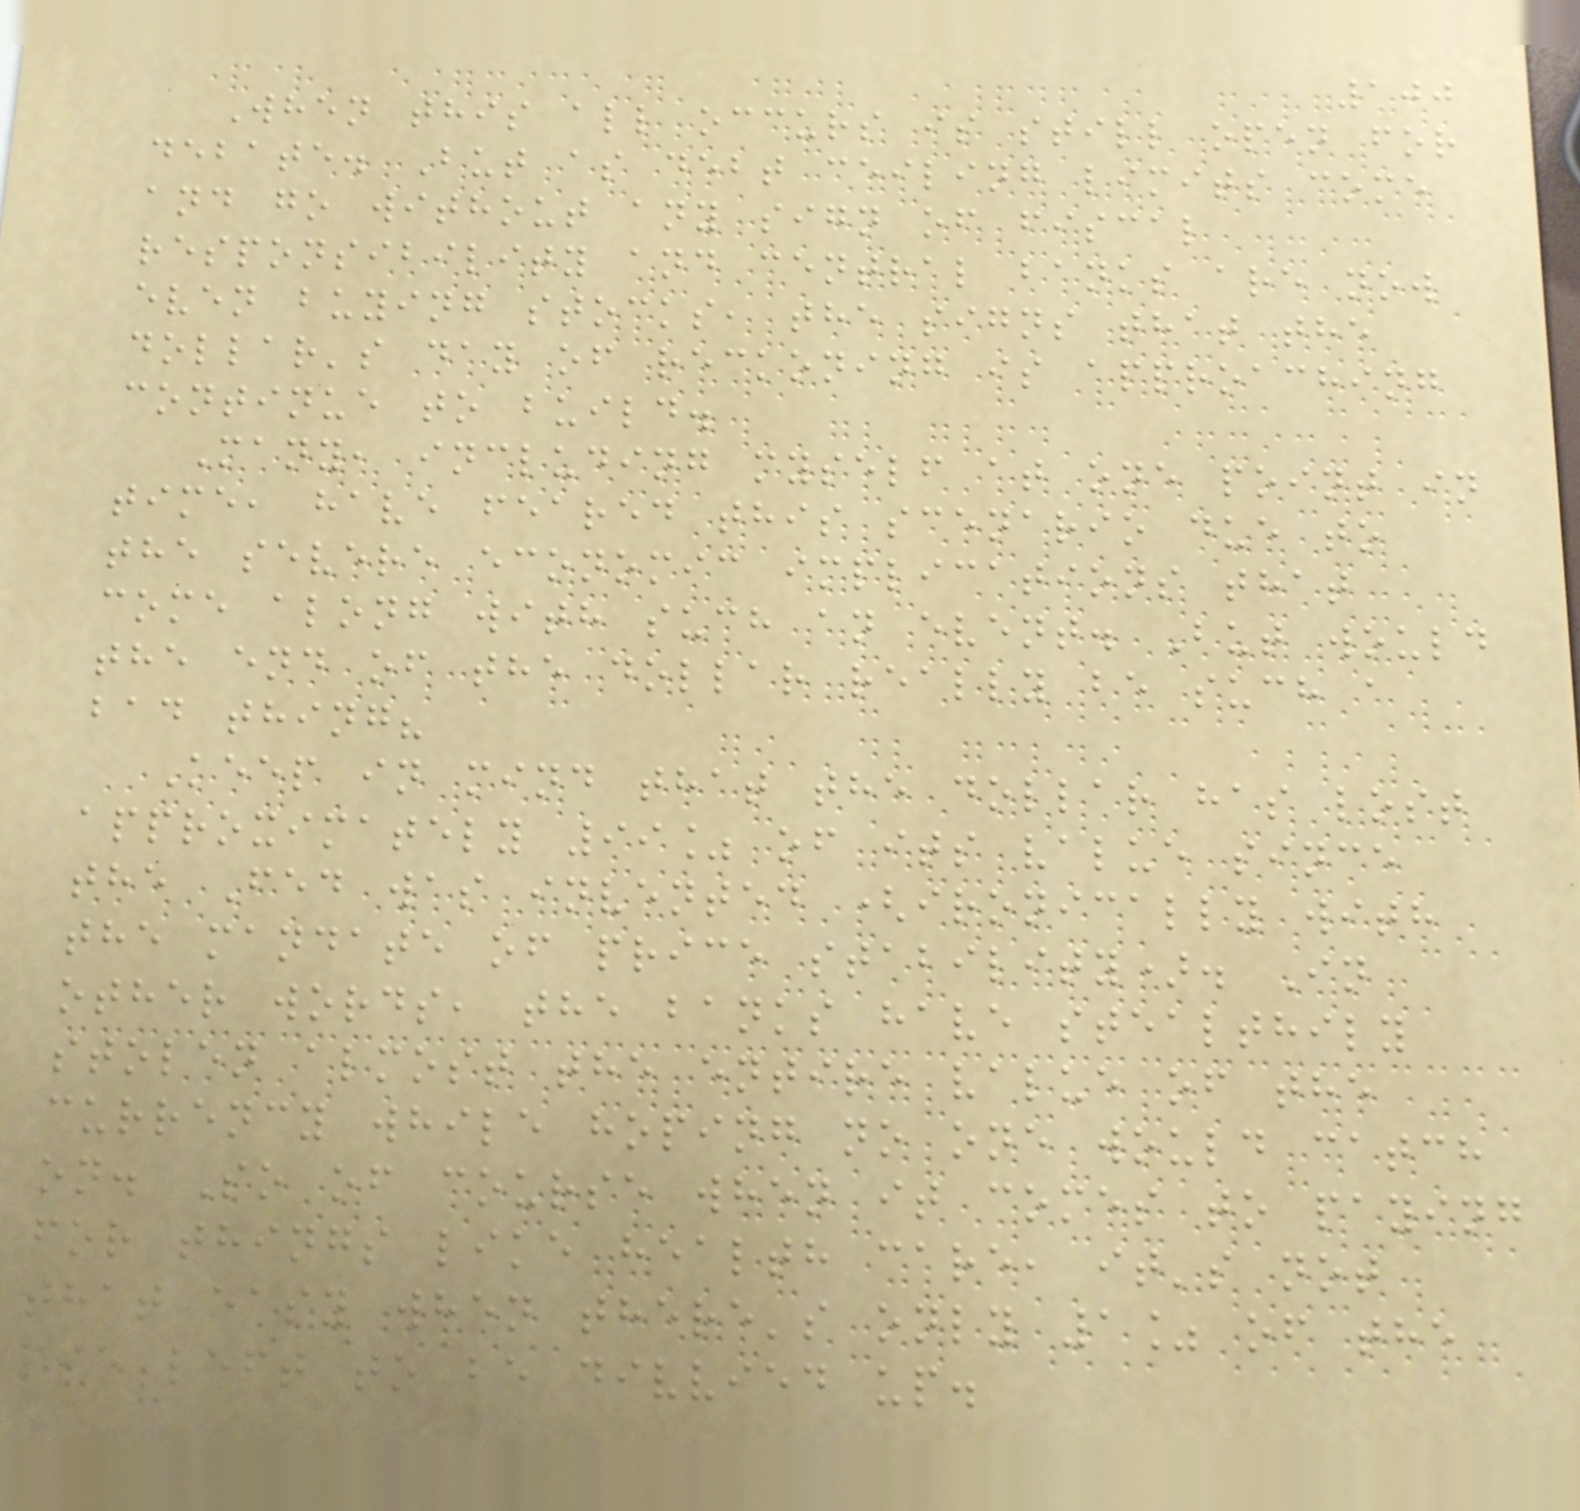100
When this all occurs is still open for
debate. But as debt ceiling limits come
and go without any sign of fiscal
responsibility and central banks are now
even buying stocks, the signs that the
dollar's day of reckoning is approaching
continue to build.
Many, including myself at one point in
time, have feared this scenario due to
the severe economic implications that
come along with such an event. But would
the end of the dollar really be such a
bad thing?
Keep in mind that the dollar has lost
approximately 99% of its value since
the Fed was invented (ironically with
the mandate of price stability). In
other words, the banks have stealthily
stolen almost the entire value of the
currency while hoping no one would catch
on. So of course when it comes to paying
for things like health care, it's not
that easy when there's only 1% of the
pie left to be divvied up.
